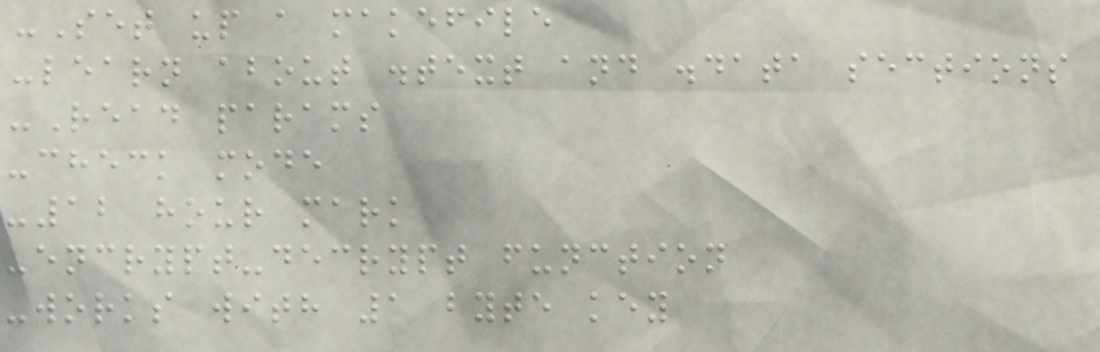-Set up a makefile
-learn about .text and .data sections
-Read params
-check mode
-12 hour mark
-encrypt-decrypt function
-works with 1 byte key
